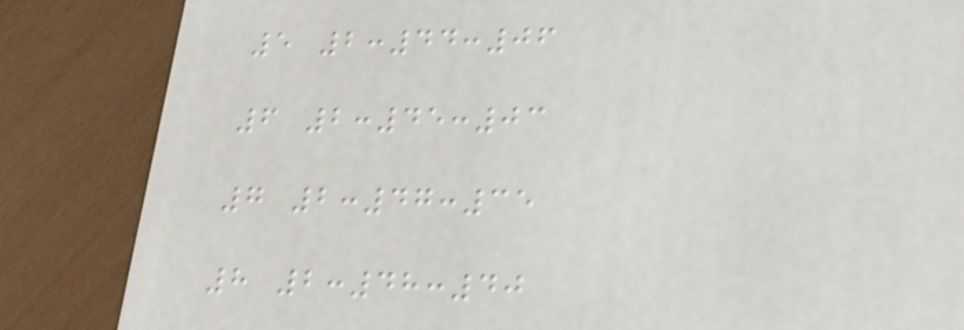5 2:44:06
6 2:45:03
7 2:47:35
8 2:48:40
